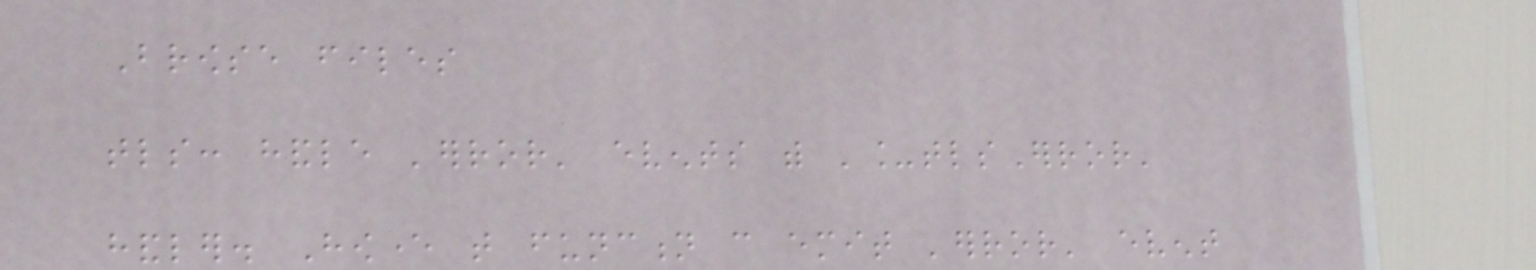Browse files
tls: handle 'error' events with '_tlsError'
handler. However that function can emit 'error' event
